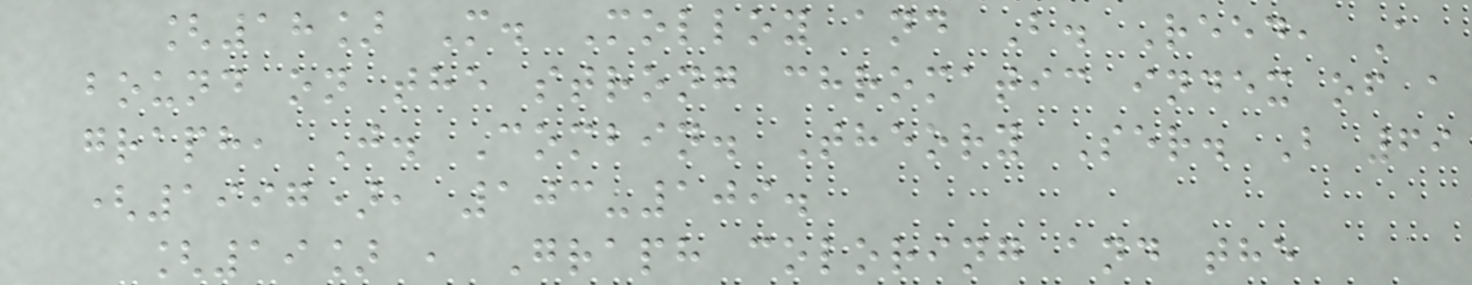[18] M. Molloy and B. Reed, A
bound on the strong chromatic index of a
graph, J. Combin. Theory Ser. B 69
(1997), 103-109.
[19] , Graph coloring and the
